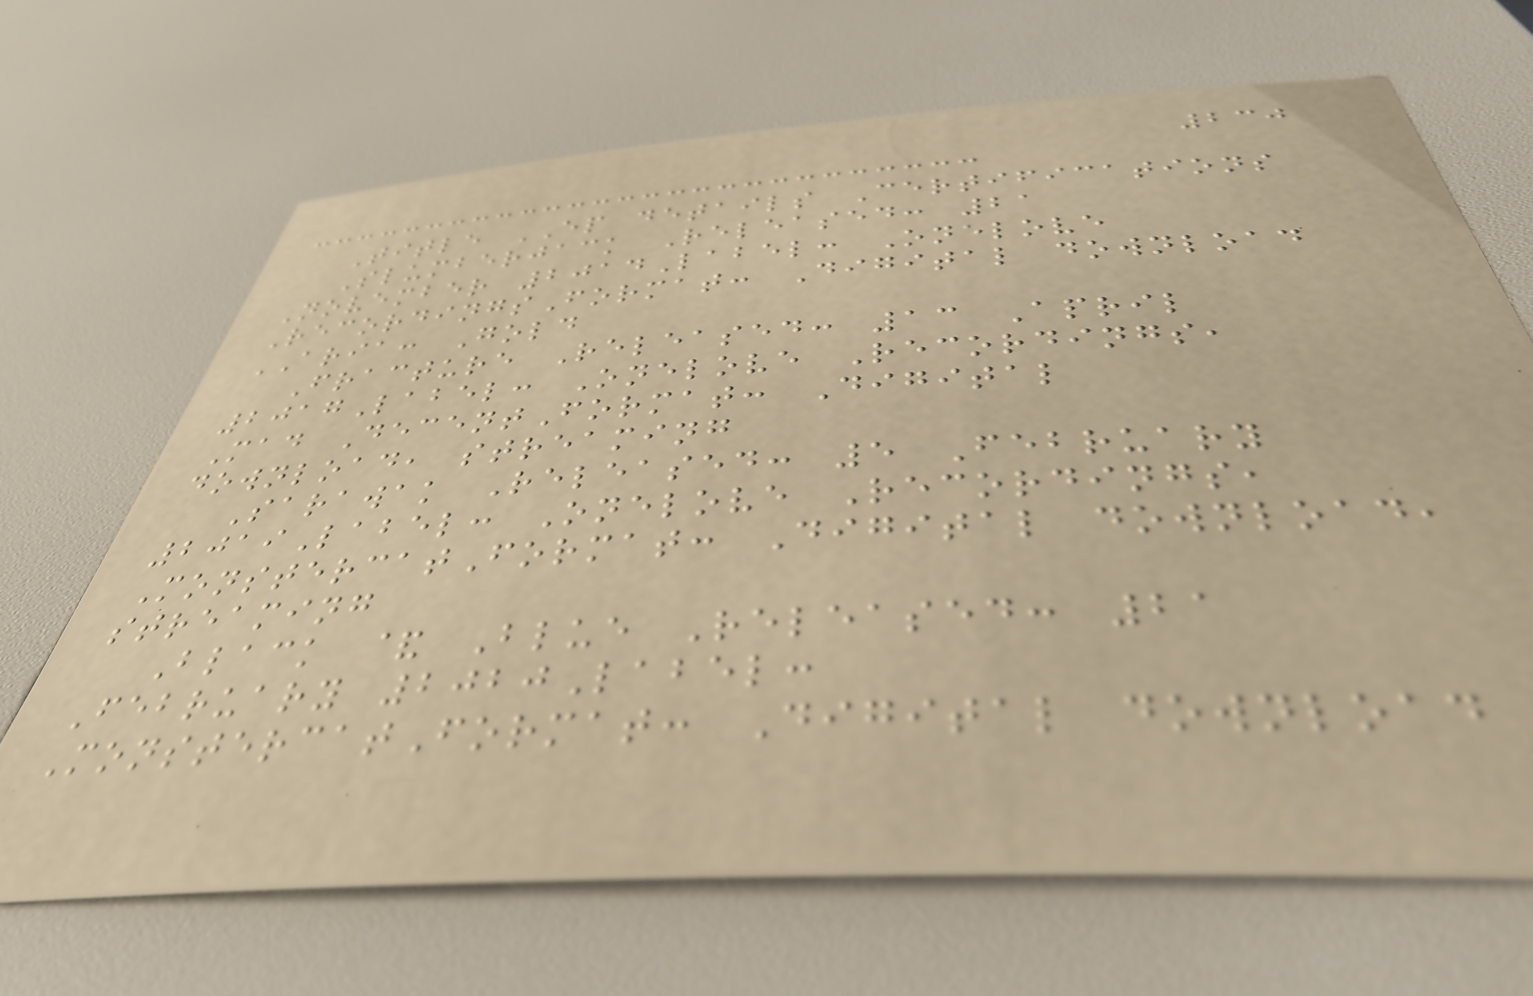230
Title EP details Certifications
Slumberjack Released: 21
November 2014Label: Onelove
RecordingsFormat: Digital download
ARIA: Gold
Fracture Released: 13 April
2017Label: Onelove Recordings,
Mad DecentFormat: Digital
download, streaming
Sarawak Released: 5 February
2019Label: Onelove Recordings,
MonstercatFormat: Digital download,
streaming
Black & Blue Released: 21
February 2020Label:
MonstercatFormat: Digital download
